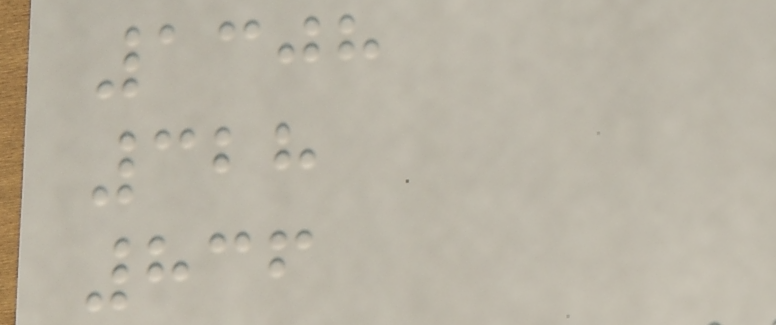1308
328
836
